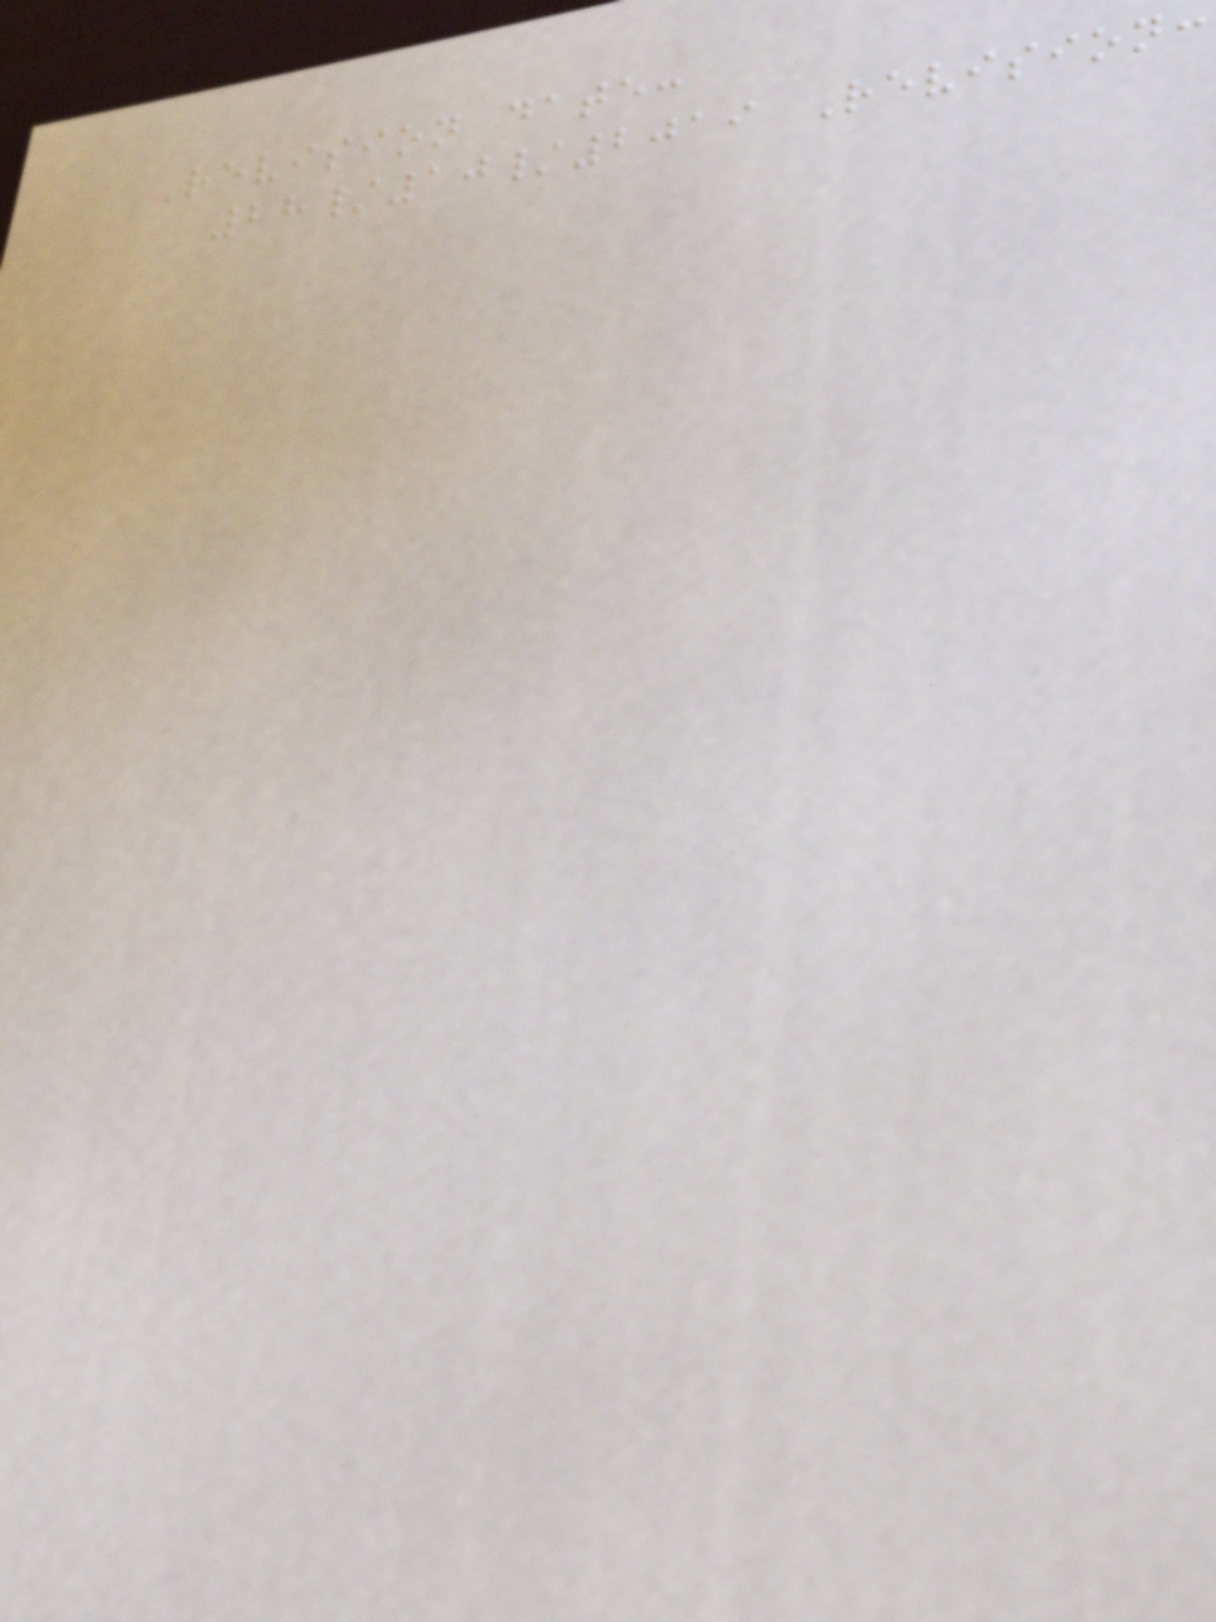Revision date:
28/10/2019 Revision:
